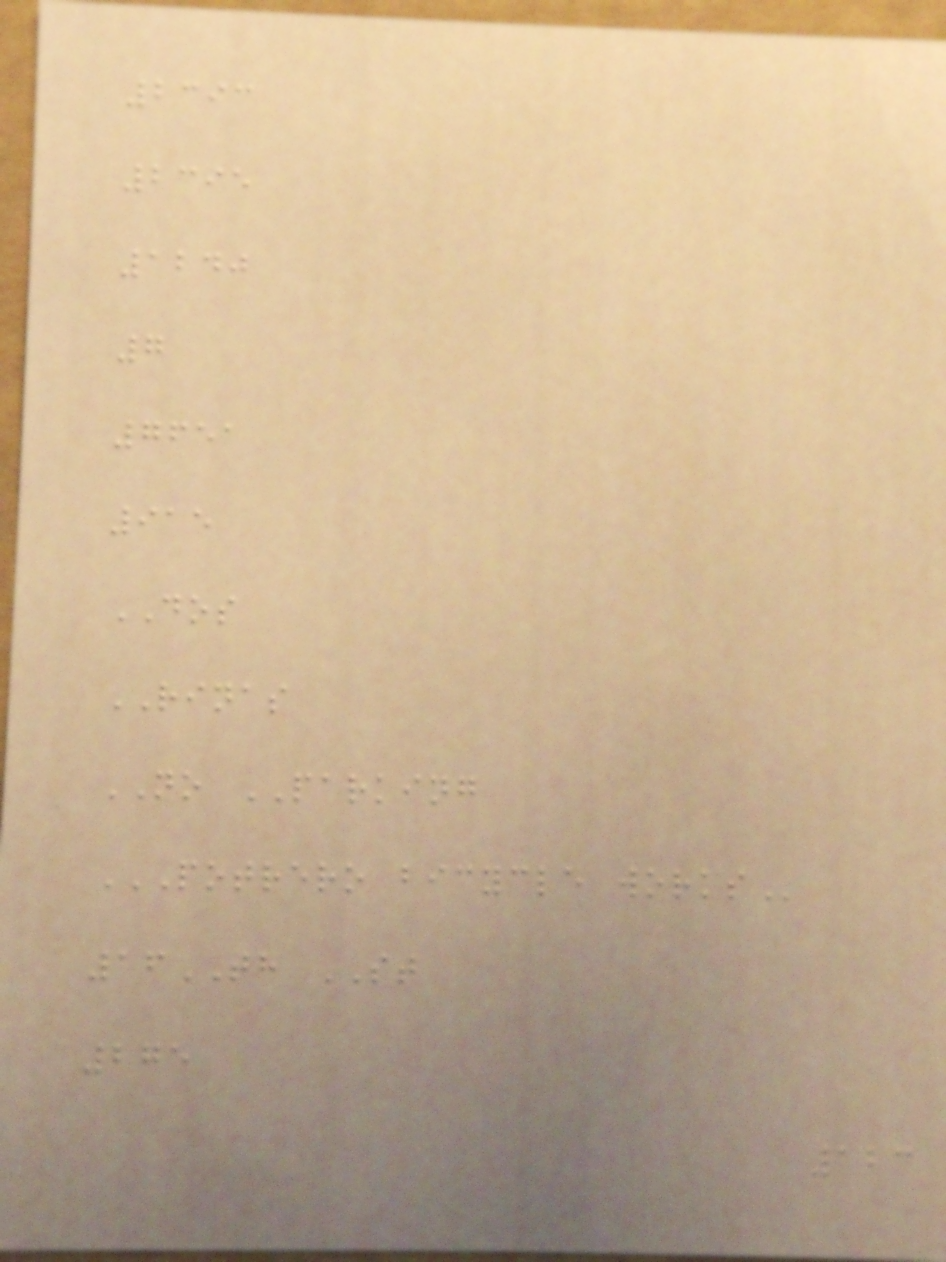2393
2395
1240
7
7651
915
DOS
RINAS
NO PARKING
POTRERO BICYCLE WORKS
16TH ST
275
123
